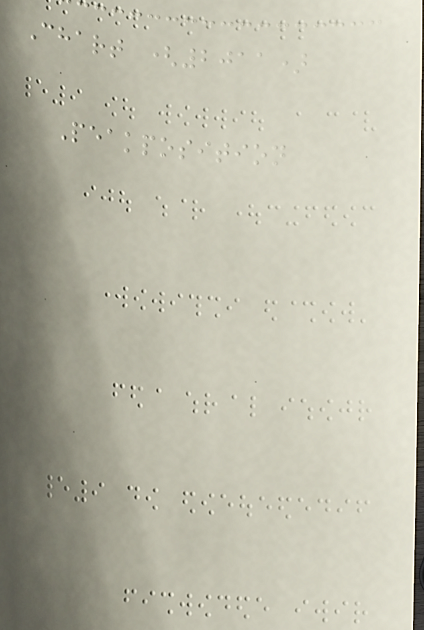Chart (2011)
Peakposition
